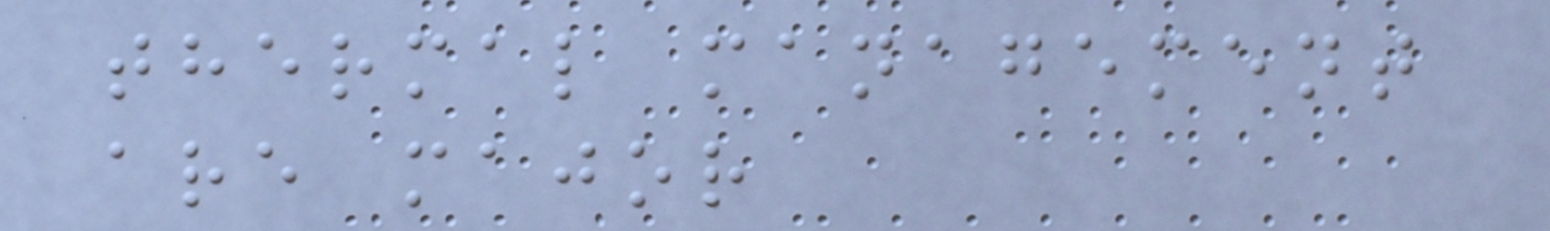thermal management
are major
